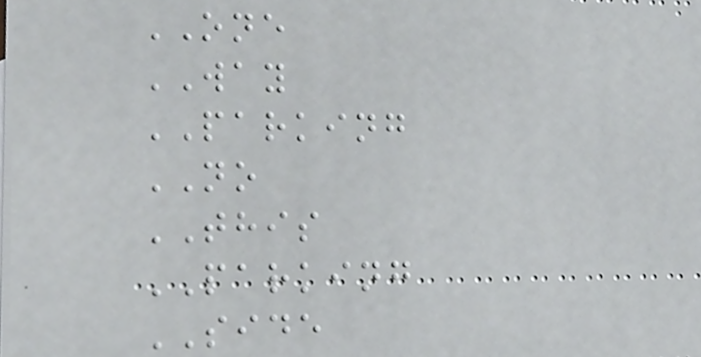ONE
WAY
PARKING
NO
THIS
PARKING
SIDE
